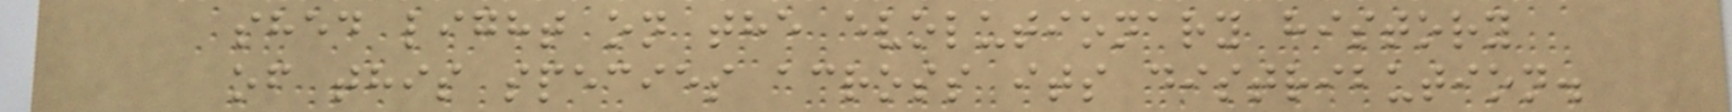shed light on the evolutionary history
of this species across its distribution.
